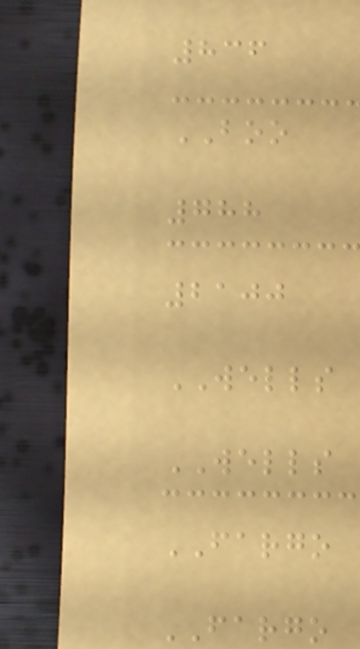836
BOO
788
2100
WELLS
WELLS
FARGO
FARGO
